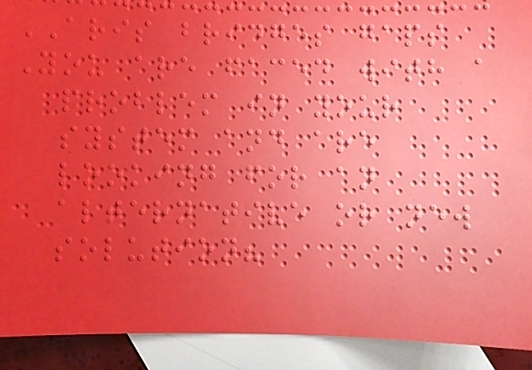ARIS bridges gaps
You are faced with a
problem in your
system and are
looking for an
alternative or new
solution?
